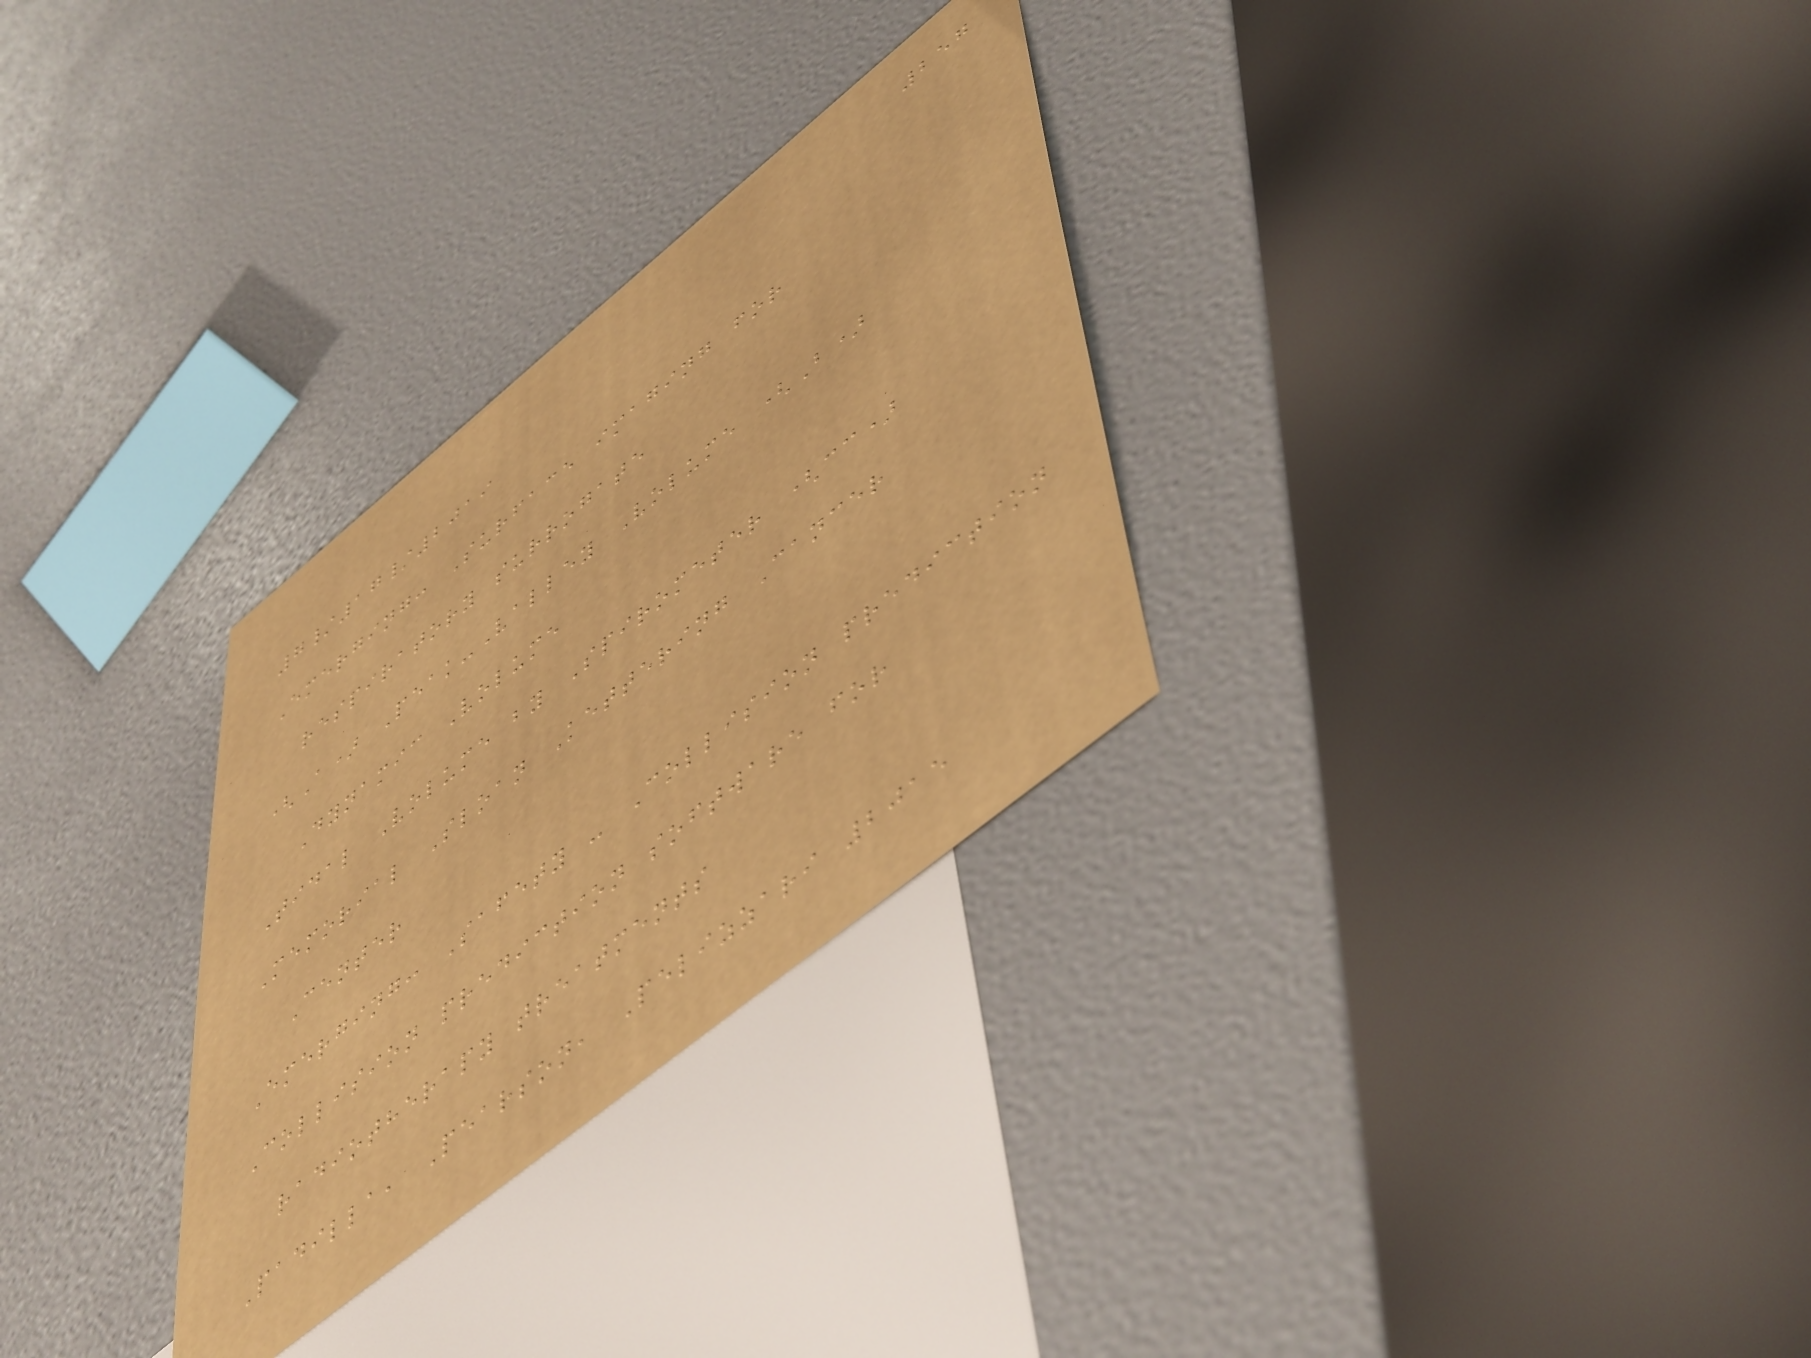257
7/17/2019
Emerging: Surface imaging for
respiratory surrogate
(A) Peak-Valley Volume (B)
Dynamic Volume
Tidal Volume by Spirometer (cc)
Memorial Sloan Kettering Cancer
Center
Emerging: Safety - Collision prediction
Collision prediction software for
radiotherapy treatments
Padilla, Pearson, Pelizzari 2015
